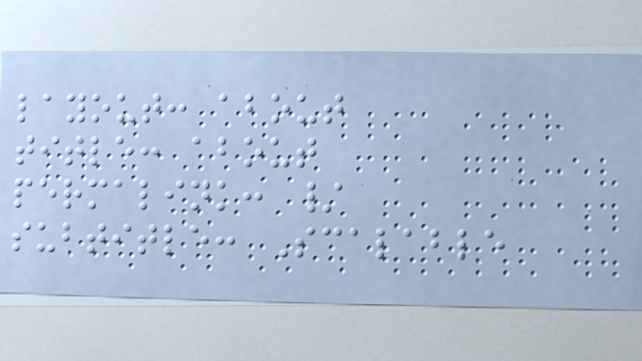layout: about
title: about
permalink: /
subtitle: Scalable
